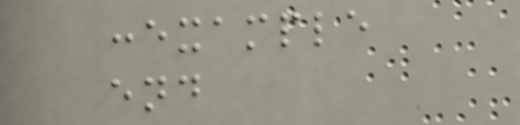:example
end
